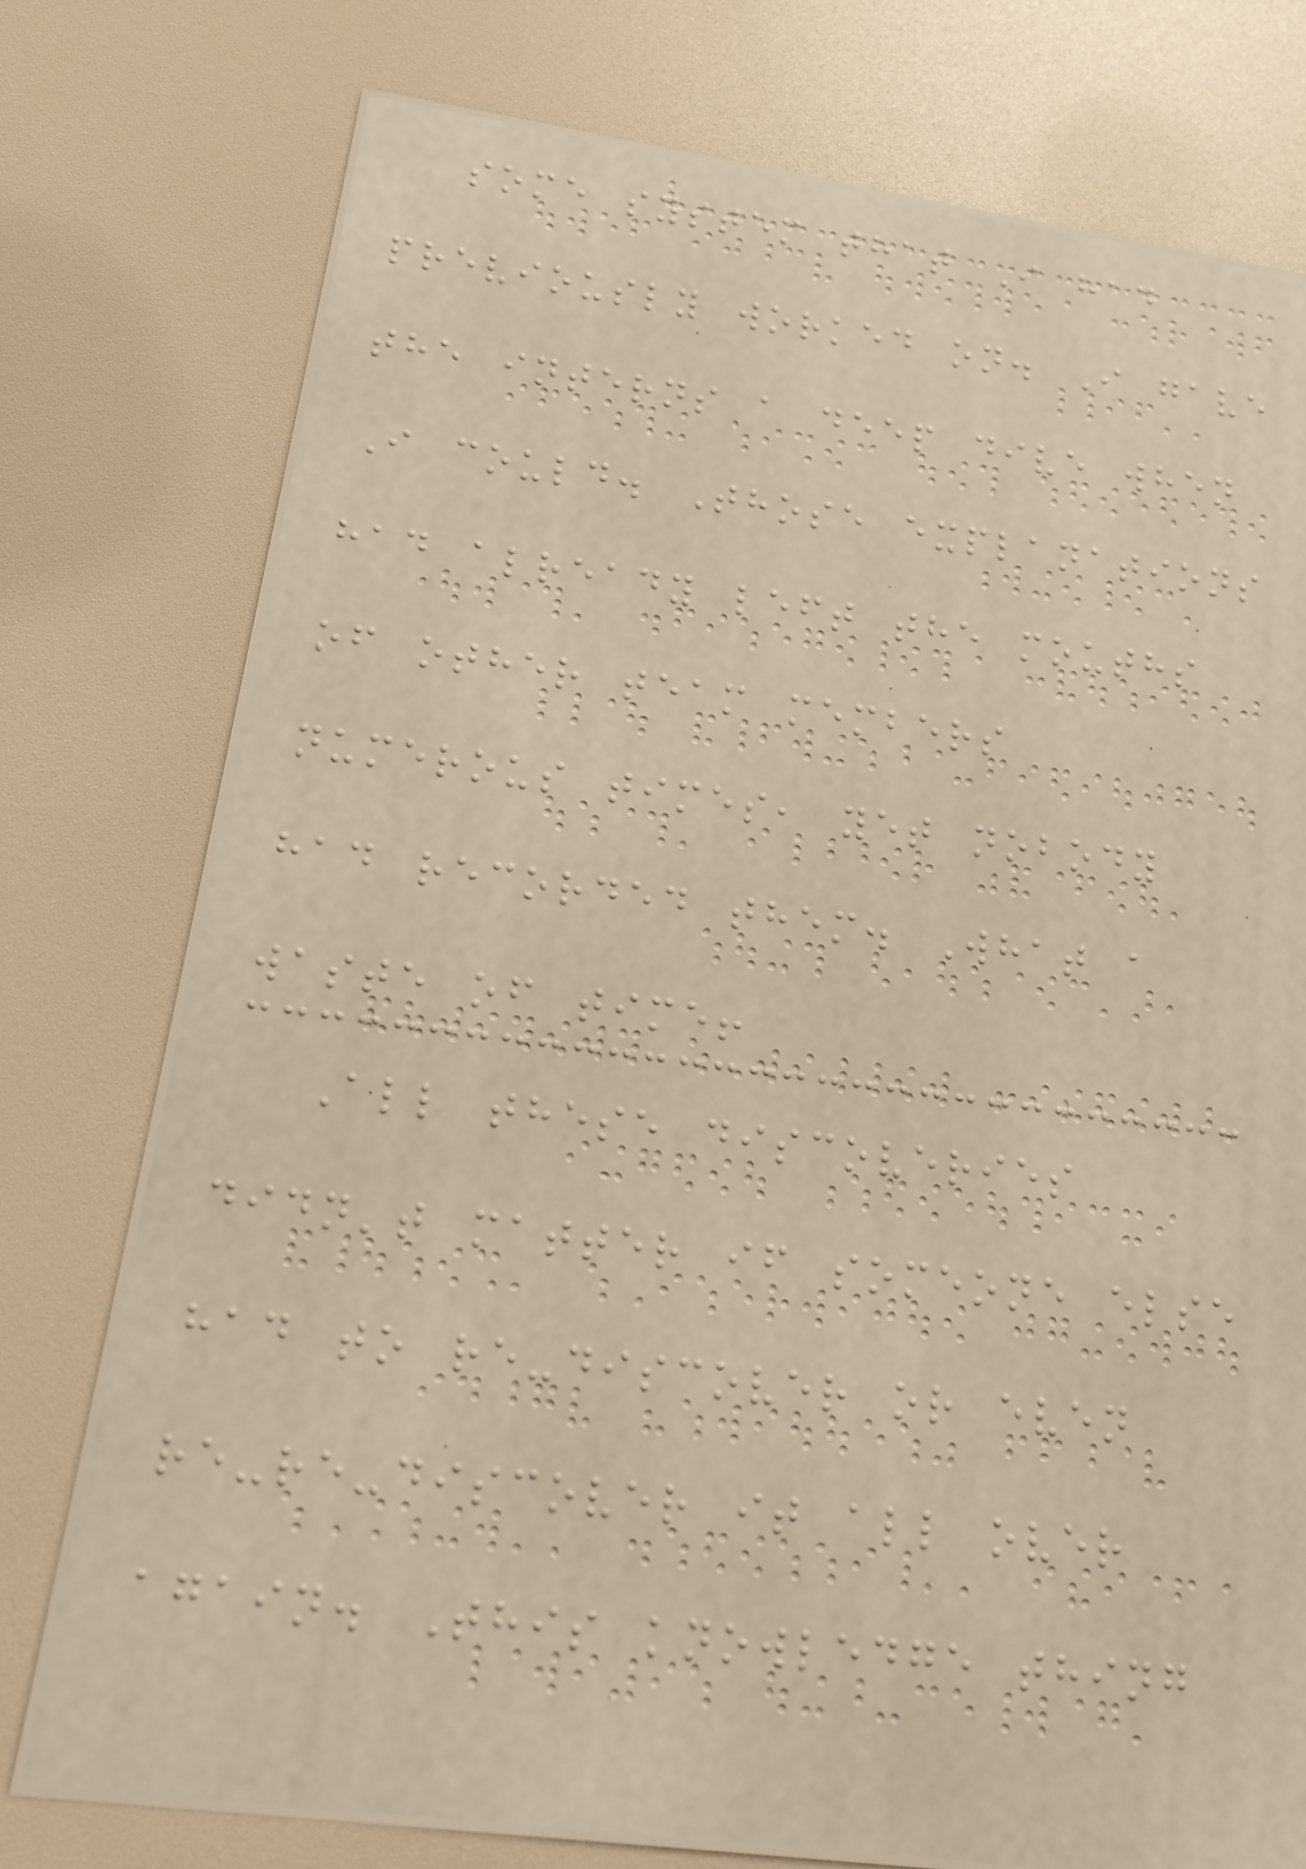some system that I had
previously worked on. I gave
the interns a deep dive when
I could. Those explanations
had already left the mouths
of other team members
numerous times, yet nobody
had recorded them. What a
waste of time!
All these discoveries
didn't matter if someone else
had to re-discover or even
re-re-discover it all over
again. This knowledge thing
